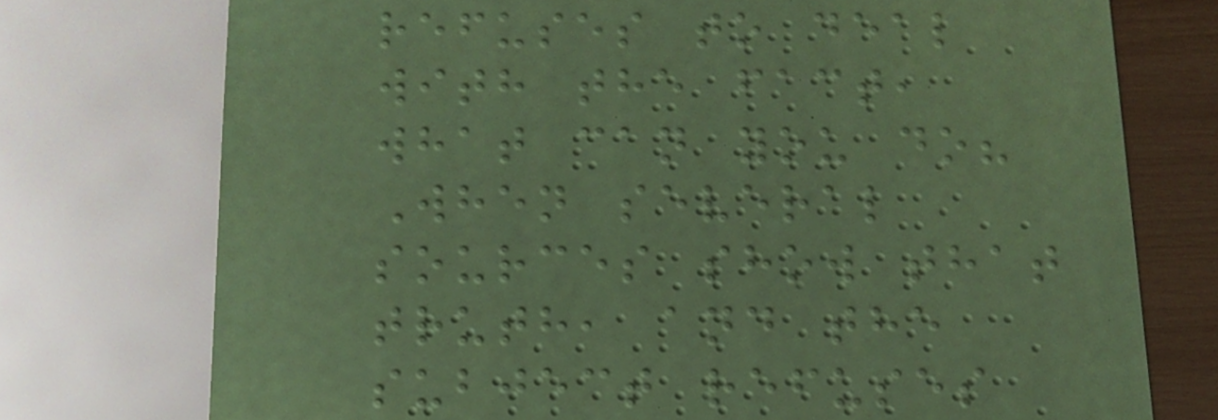refuses to deal
with the fact,
what can you do?
When several
sources show that
truth, and the
subject refuses
